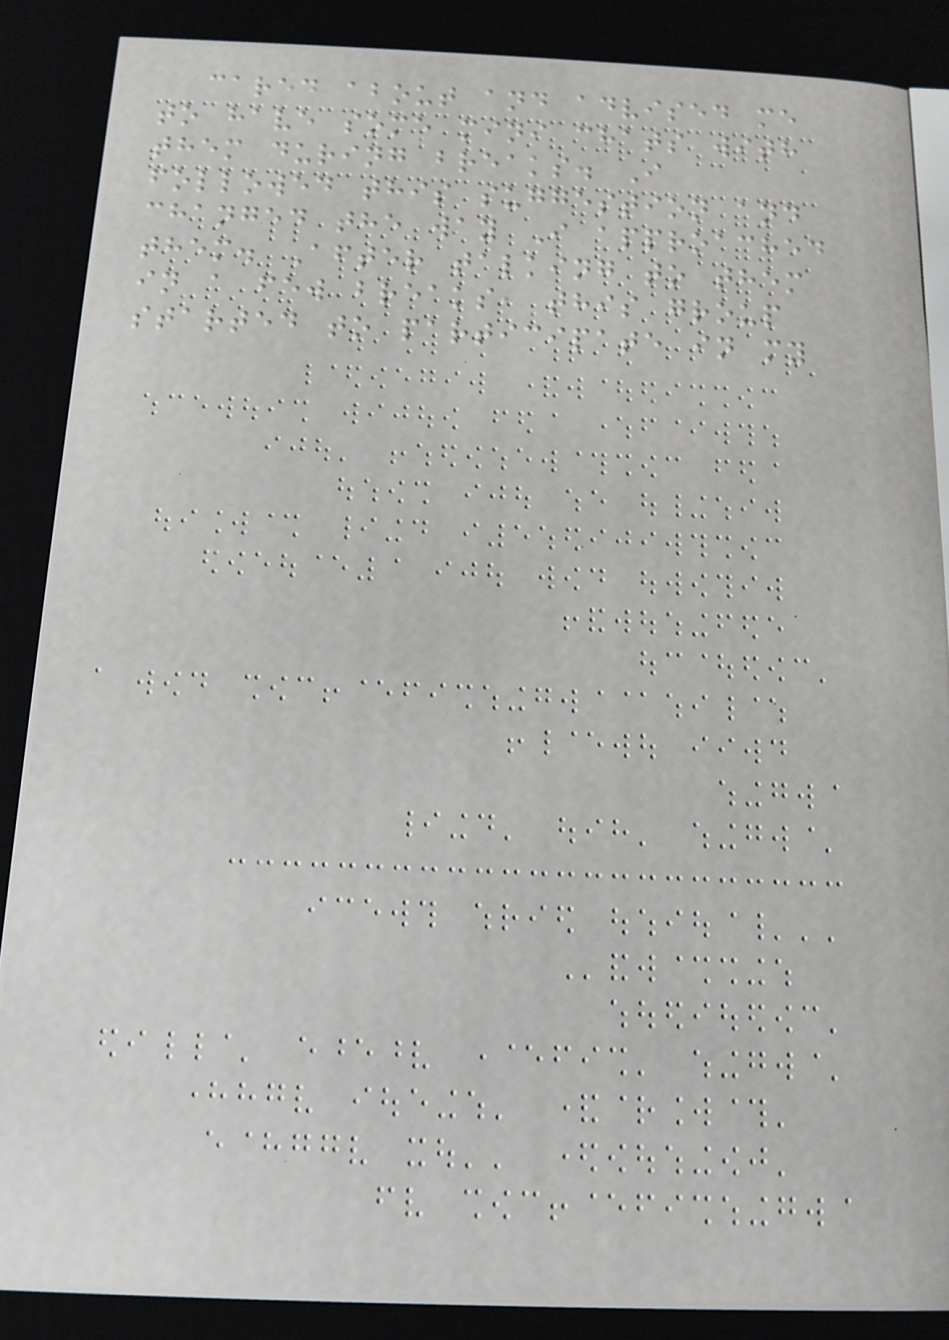cared about and advised me
to have some mini chats with
them during breaks. I
followed this suggestion and
changed the way I approached
them. After talking to them
in a few breaks, this group
started to participate in my
